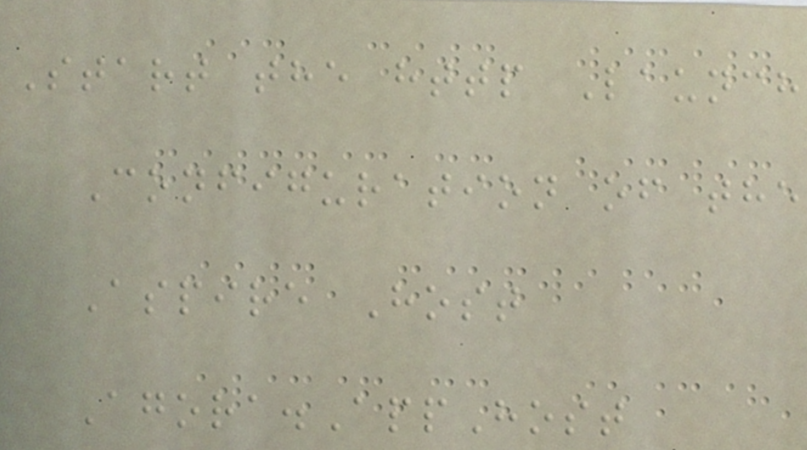Start the http Launch
Configuration of the
Aspire Host
Agora.AppHost
